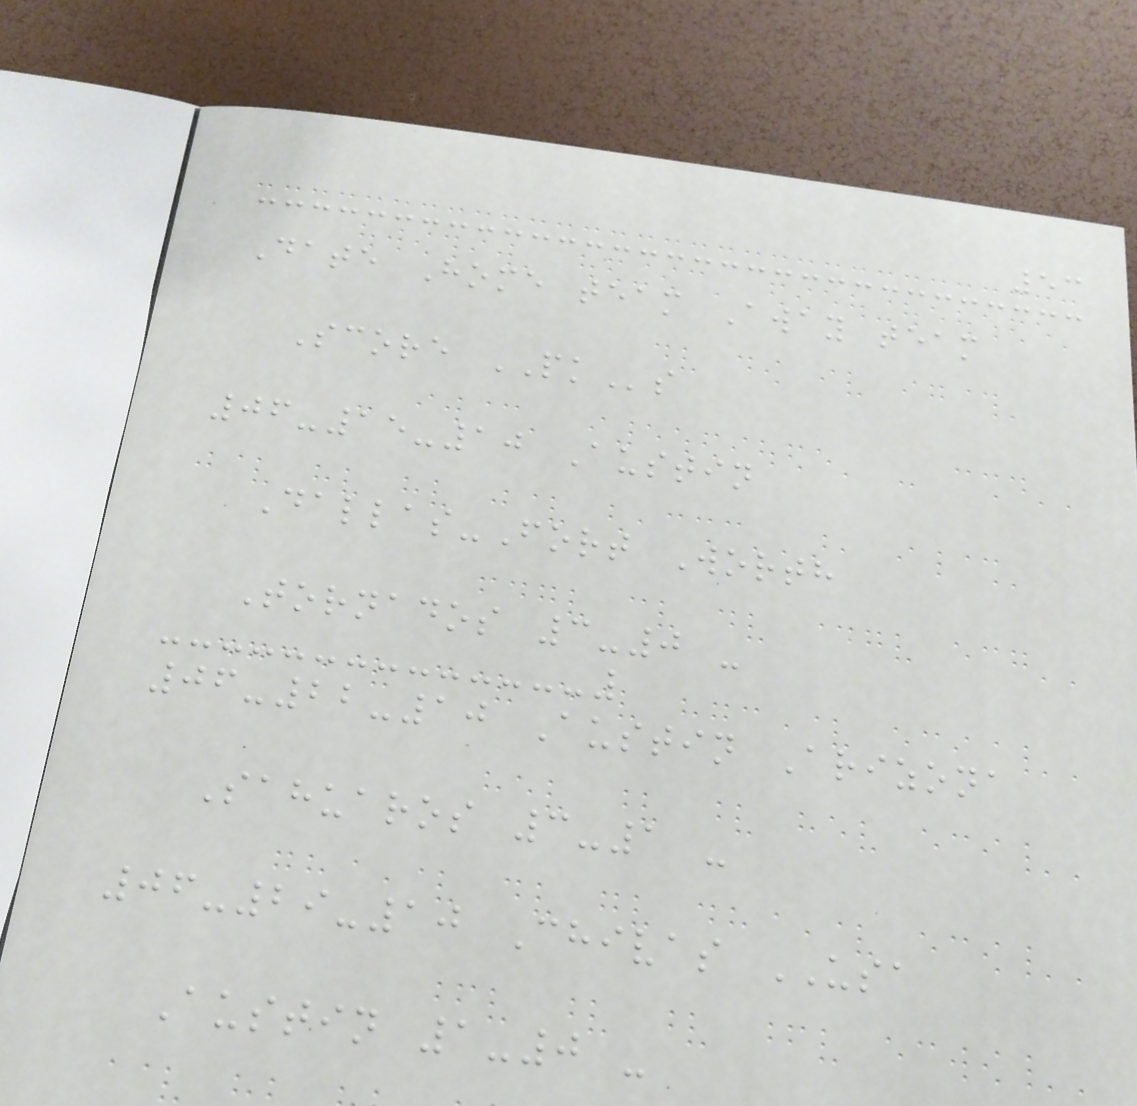53
Date Home team Away team
Score PKs
06-15-10 Austin
Dallas-Fort Worth
Tornados 3-0 -
06-22-10 Austin Arizona
Sahuaros 3-1 -
06-29-10 Chivas USA
Austin 1-0 -
